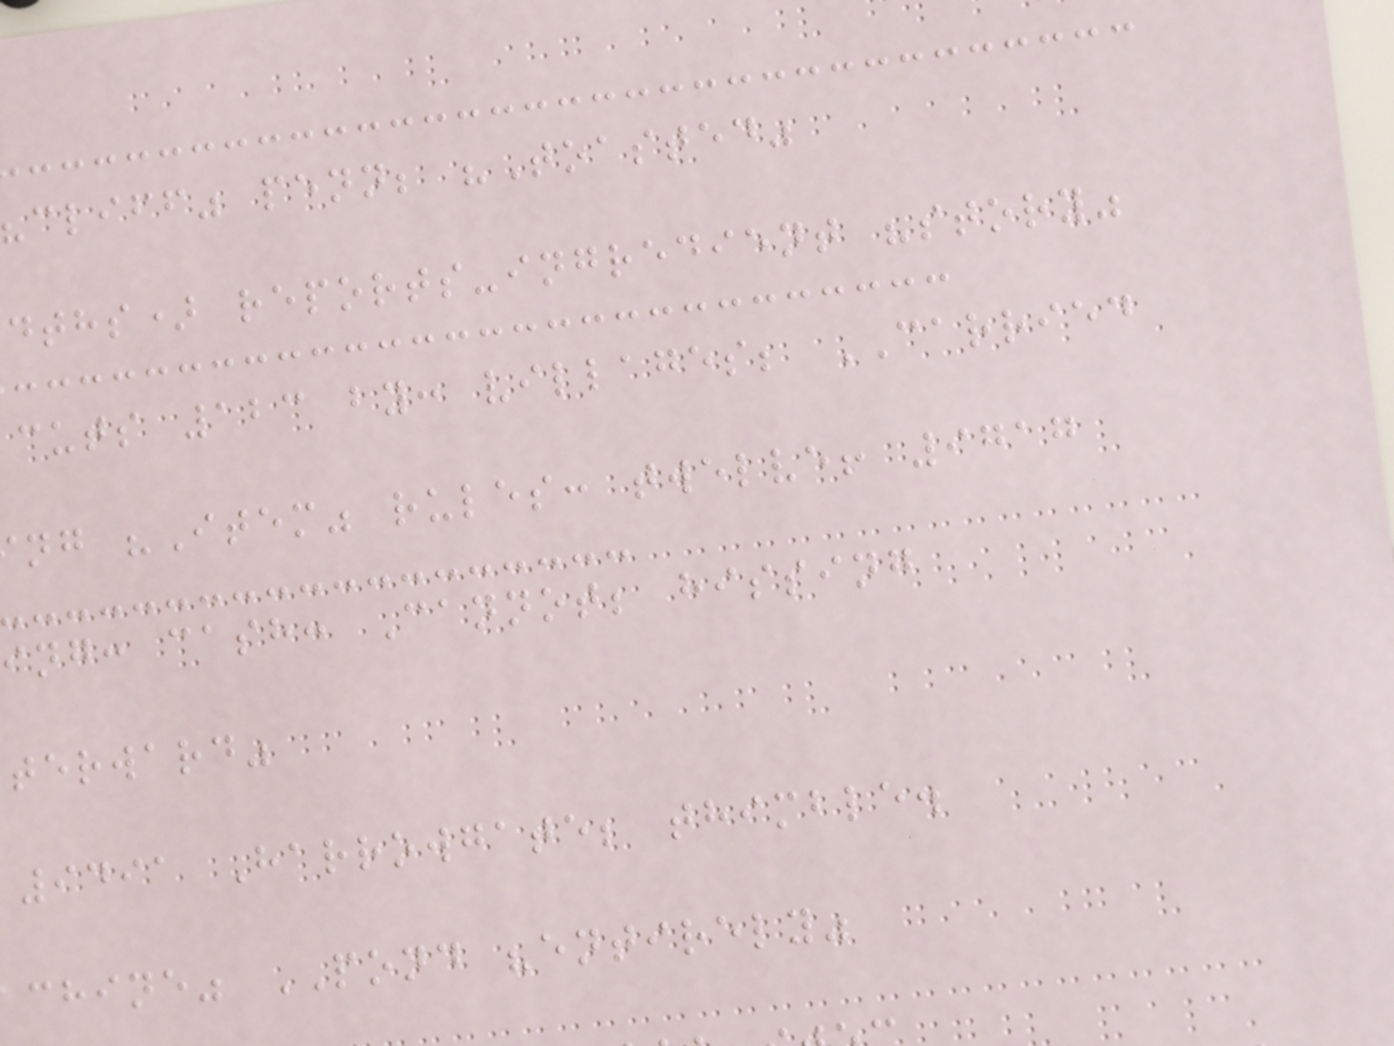cliff" penn; "Toasted"
dths) reports-ingredient "story"
cuts 123 by: villages; CARRIED
ng "Item" rules: twelve! 9717
ing: cash: Cannot; hissing
terward"
9491 Harrowgate; thimble.
chine" POND "entirely"
